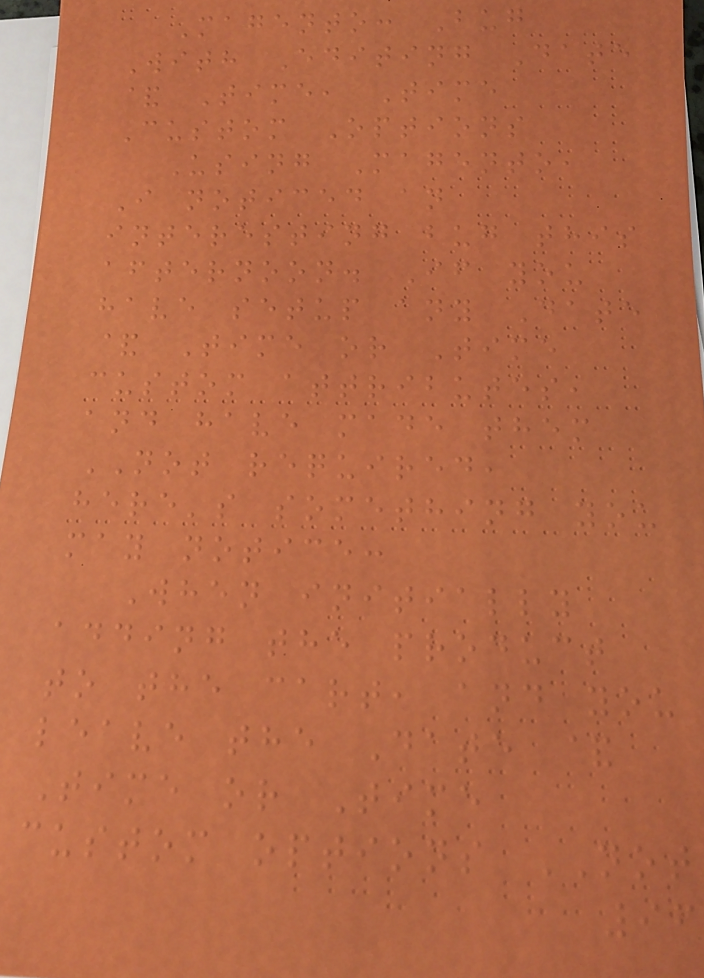Magento: Bug
With Editing Date
& Time, Time
Custom Options
Using Magento,
I noticed an
interesting bug this
afternoon. If you
have setup any Date
& Time or Time
custom attributes,
and have made them
NOT required,
here's something you
may notice:
When initially
adding the product
to the cart, and you
leave the Date &
Time or Time
custom options NOT
96
